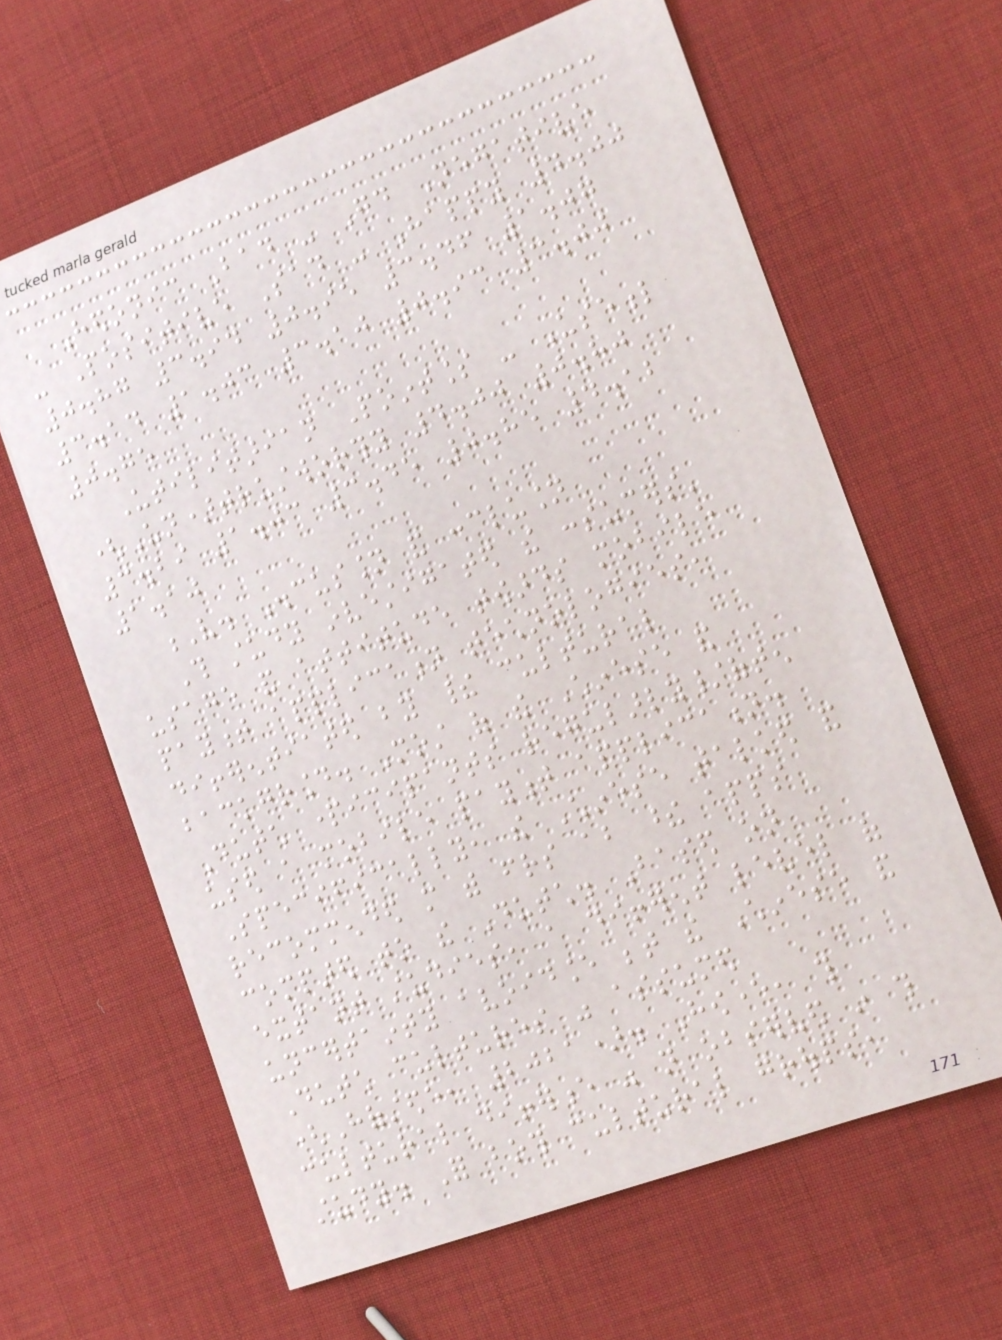Hedonic Bad - Good Negative
- Positive Sad - Happy 4.00
0.87 3.94 0.95 3.46 1.07
3.14 1.03 3.10 0.93 3.00
0.75
Utilitarian Pointless - Useful
(Un)trustworthy 4.00 0.80
3.29 1.03 3.45 0.85 4.12
1.10
V. Discussion and conclusion
This study investigated the consumers'
usage and attitude towards mobile
payment application technologies,
differentiated by their cultural
background. Most of the Chinese and
Dutch participants regularly/often
used a mobile payment application.
Specifically, the Chinese talked and
recommended more with friends about these apps
compared to the Dutch. Based on
extant studies, a different level of
uncertainty avoidance between the Chinese and
Dutch cultures was assumed
(Hofstede, 2021). However, this
cultural difference was not observed in this
study. For both cultural groups,
